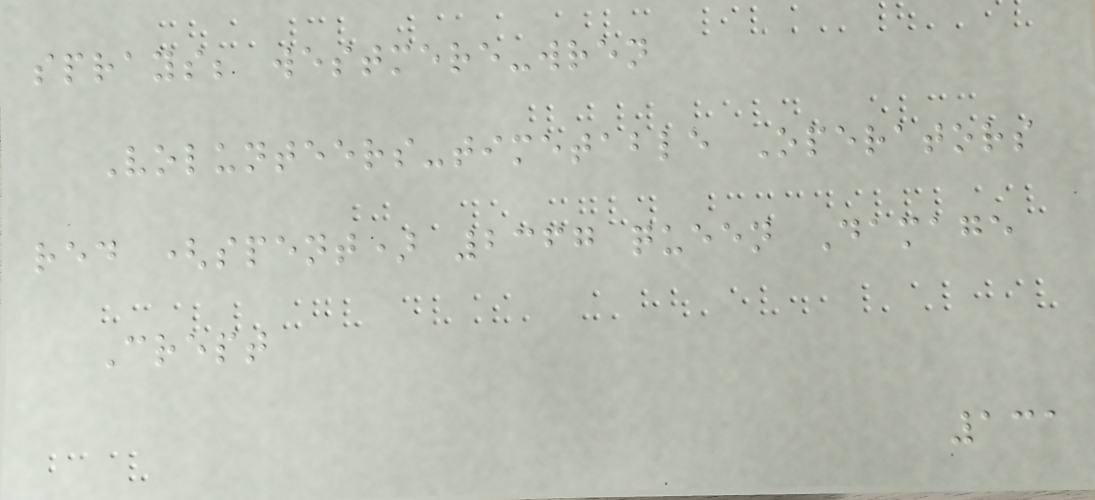sprays; westmere-wren
Volunteers-timetable Operators
red (spent) 2367 queen Damage
Crept
131
